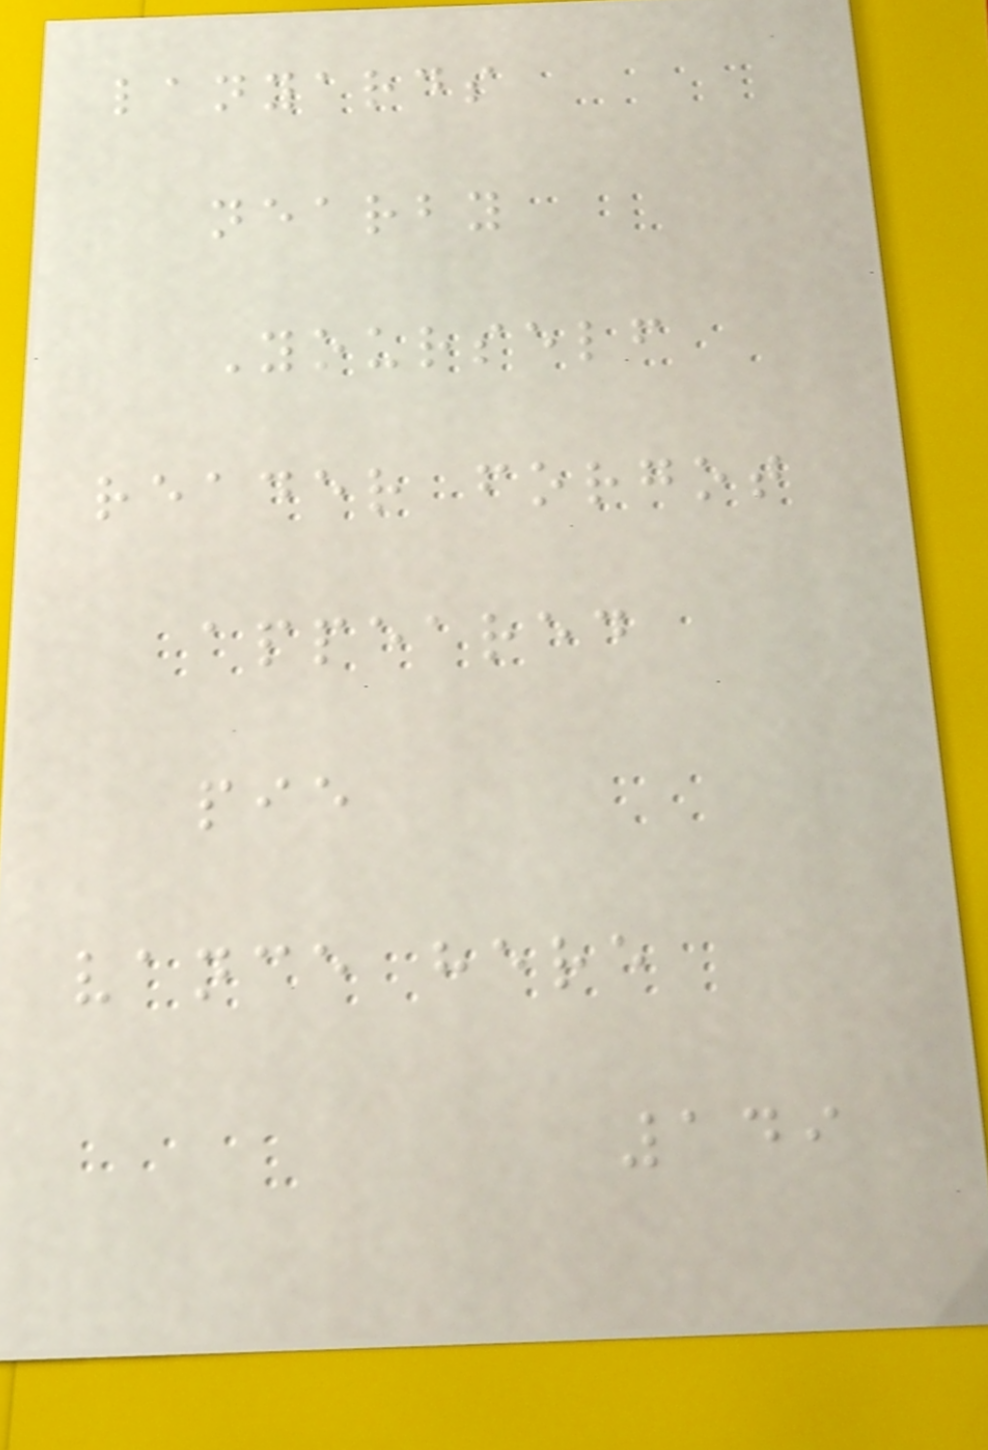lanyards
nearby
Yourself
reader forgot
appeared
pie
vance here
149
